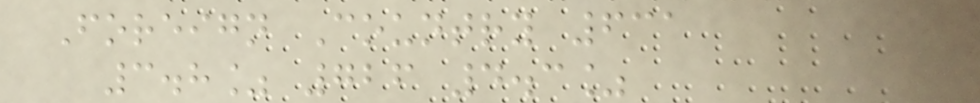Foreign Country 631
3.8% 726 4.3%
